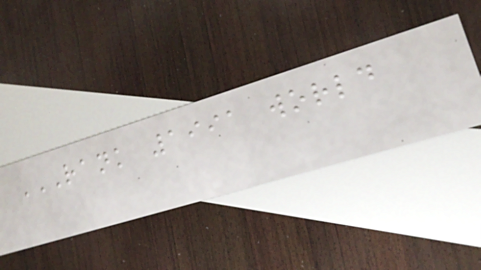RANK 1991 WORLD
